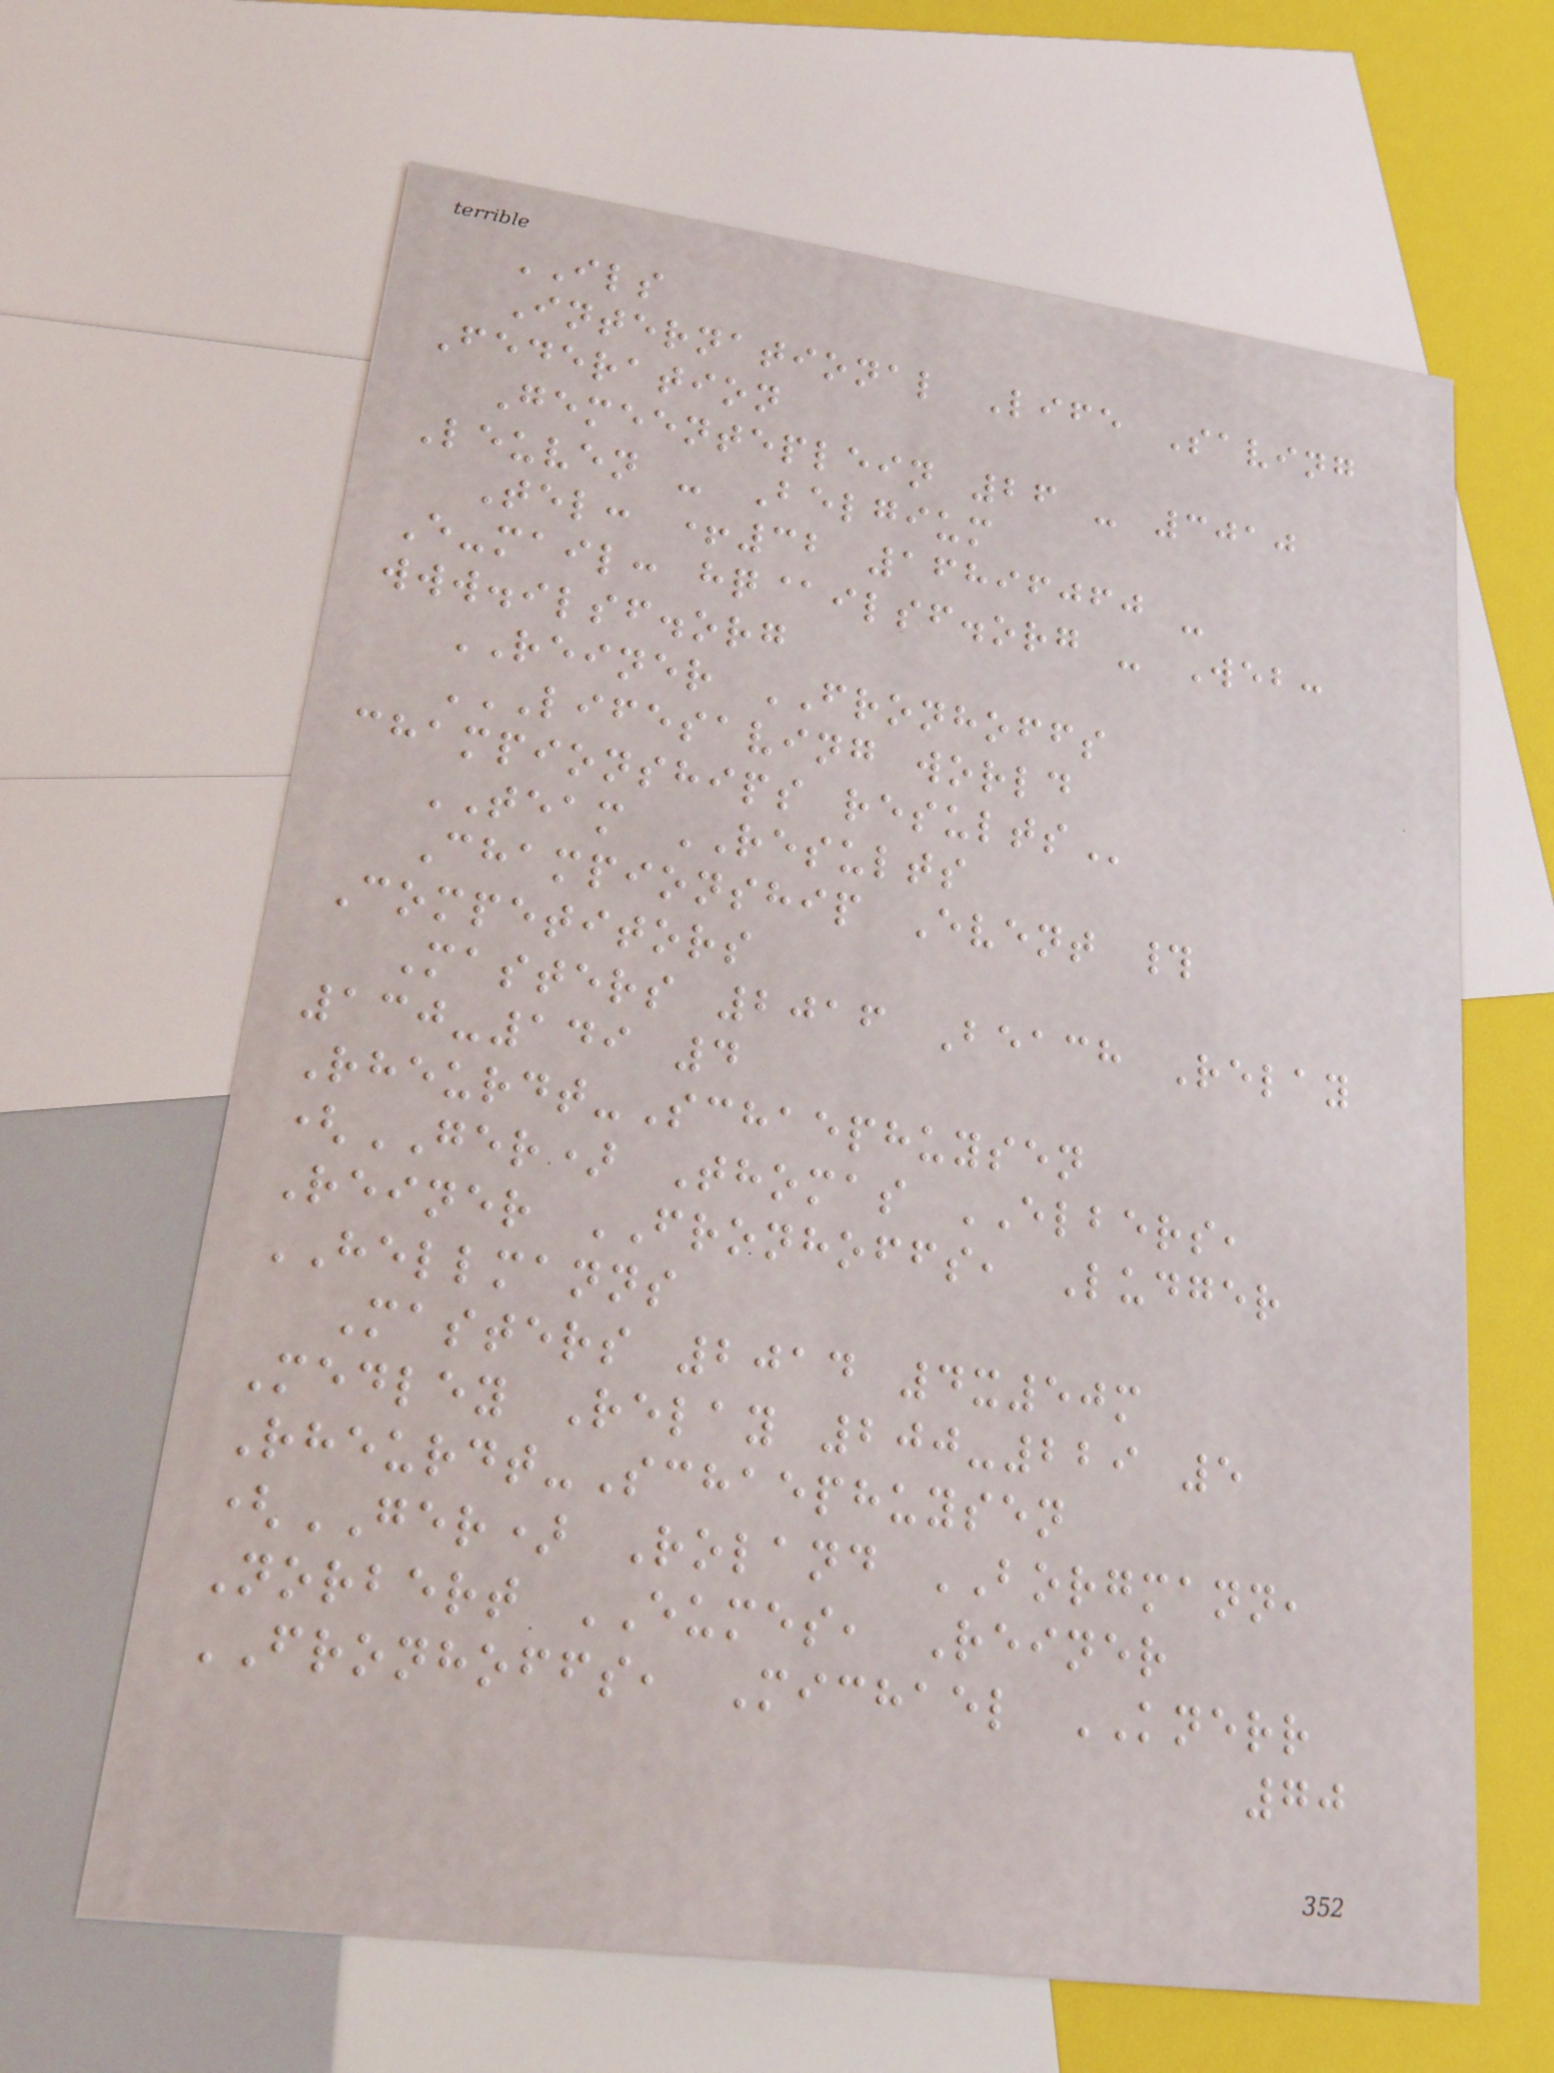ILS
International Life Saving
Federation
Gemeenteplein 26 - 3010
Leuven - Belgium
Tel: +32 16896060 -
E-mail: hq@ilsf.org - Web:
www.ilsf.org
REINER FRONHOFFS
LIFESAVING WORLD
CHAMPIONSHIPS RESULTS
TEAM RESULTS
Championship Event #
Competitors
Masters 2016 Beach Relay
130-149 4
Rheurdt-Schaephuysen
(GER) Thomas ELBERS,
Reiner FRONHOFFS, Ludger
HELLMANNS
Masters 2014 4x50m
Medley Relay 200-229 5
Rheurdt-Schaephuysen
(GER) Roland BORGMANN,
Norbert EUMES, Reiner
FRONHOFFS, Michael KNERR
70
